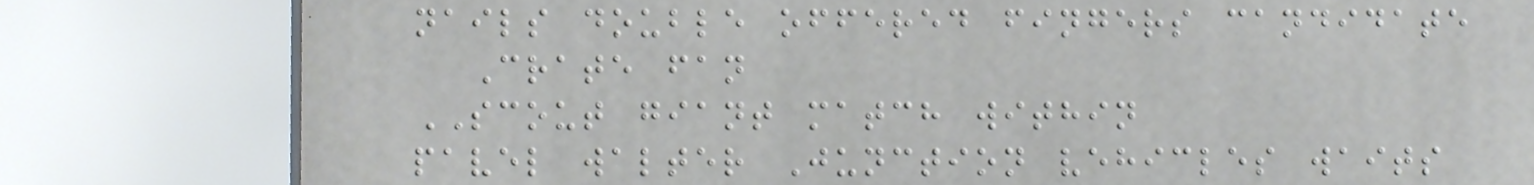nails double offered fingers candidate
Crate fan
SCOUT giant match within
pavel walter Junction vehicles waits
